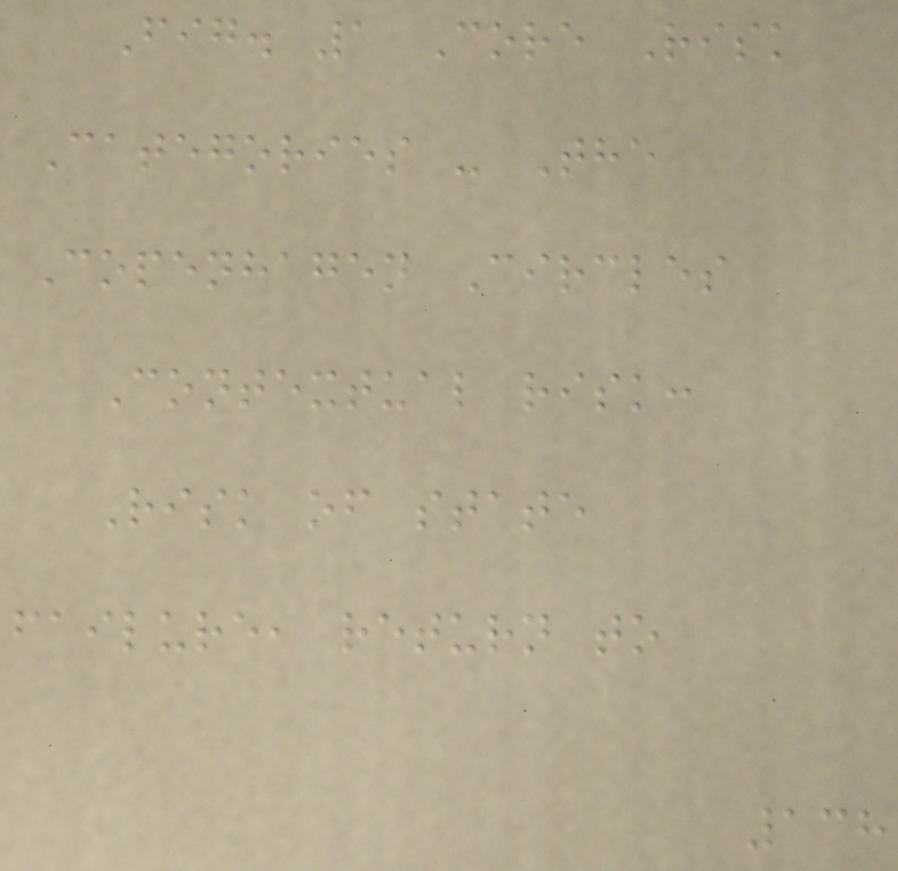Fig. 1 Core Risk
Categories - The
Copenhagen Circles
Contextual risk:
Risk of state
failure, return to
138
